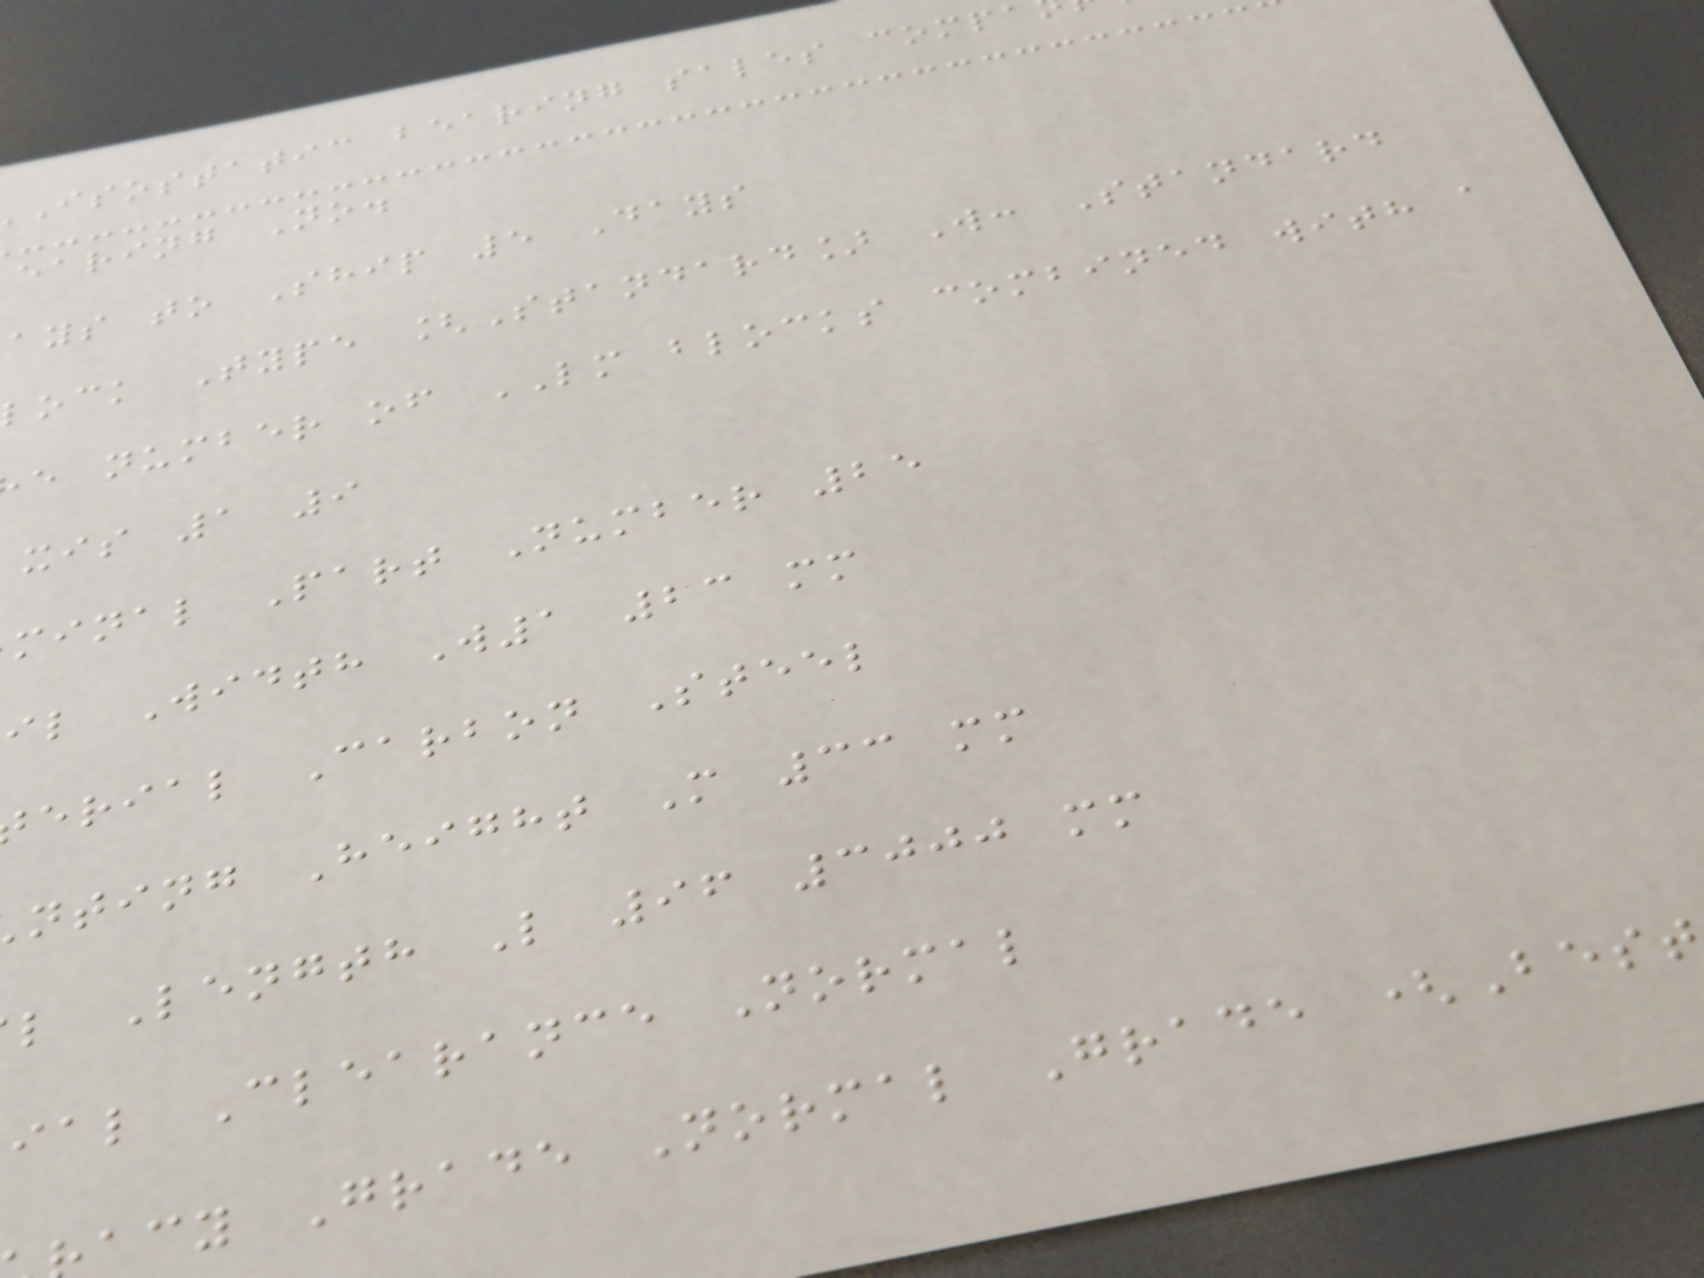isostatic bearing sales
earing No.
ays to Ship 5 Days
lock Type [Standard] W: Standard
e number of LM blocks combined with a
xis 1 9
minal Part Number 25
il Width W1 23 mm
erial Carbon Steel
nting Height M 33 mm
l Length L 96 3000 mm
ial Clearance Normal
acy Grade Normal Grade (Best
